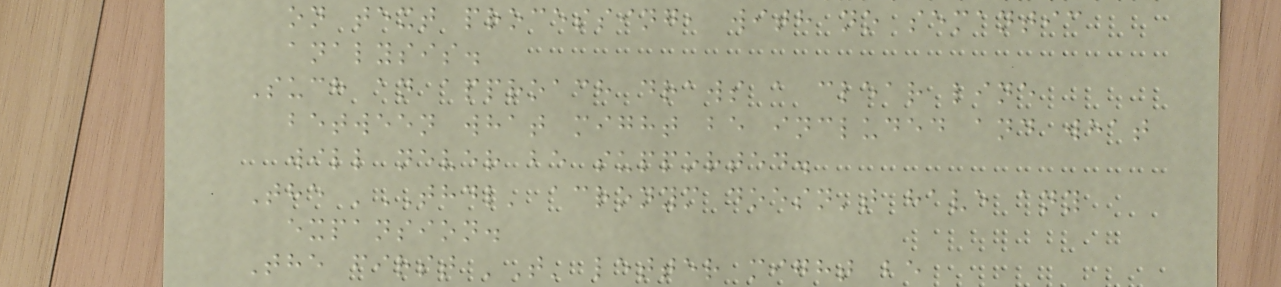on text processing, with no semantic
analysis.
Such an approach draws a clear line
between what might be included and what
will never be supported.
The 'THDL' acronym doesn't have any
expansion.
The first 'T' letter might be
